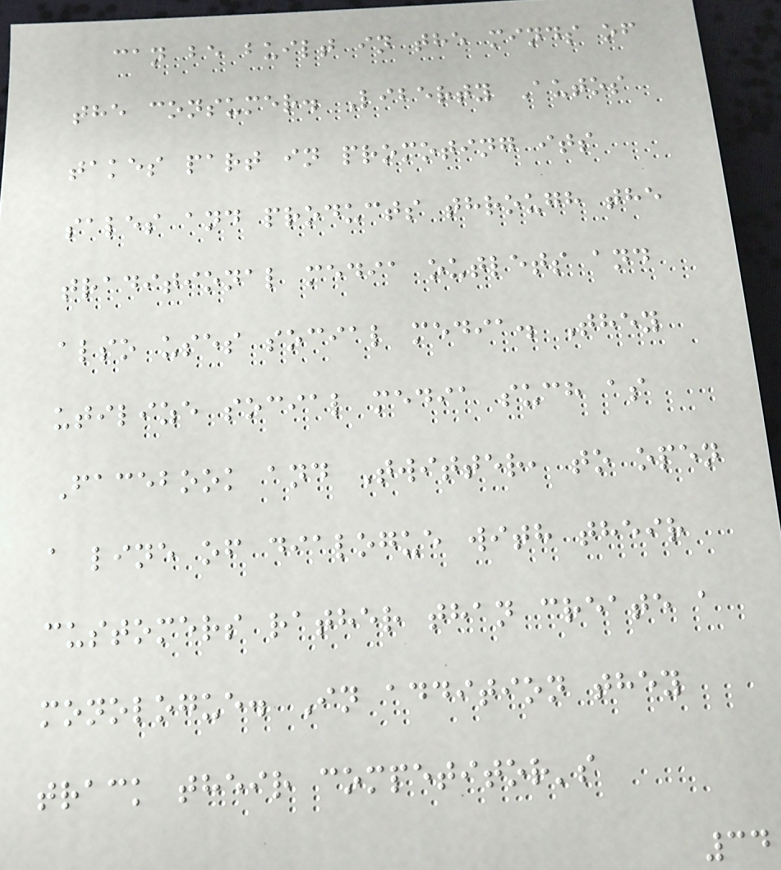can be built in the minds of
the consumer. Liberty Autos
takes part in promoting its
sales and products through the
traditional media outlets and
also uses social media. They
utilize social media such as
Facebook and Twitter, to open
a line of dialogue with their
customers rather than create a
monologue. In addition they
track their competitor's
34
